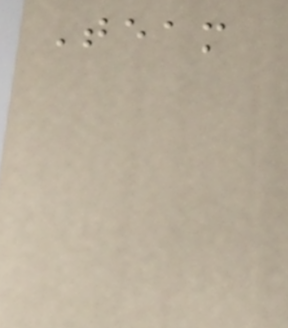Team
